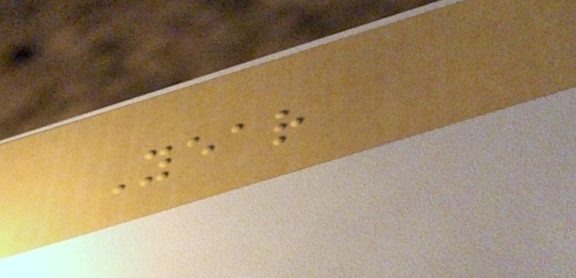Year
